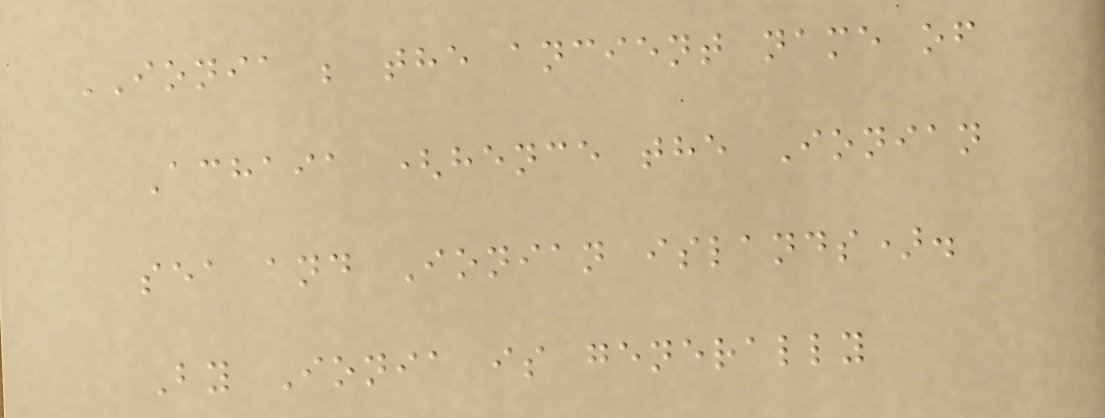IONIA ; the ancient name of
Achaia (hence the Ionian
sea and Ionian islands).
By Ionia is generally
